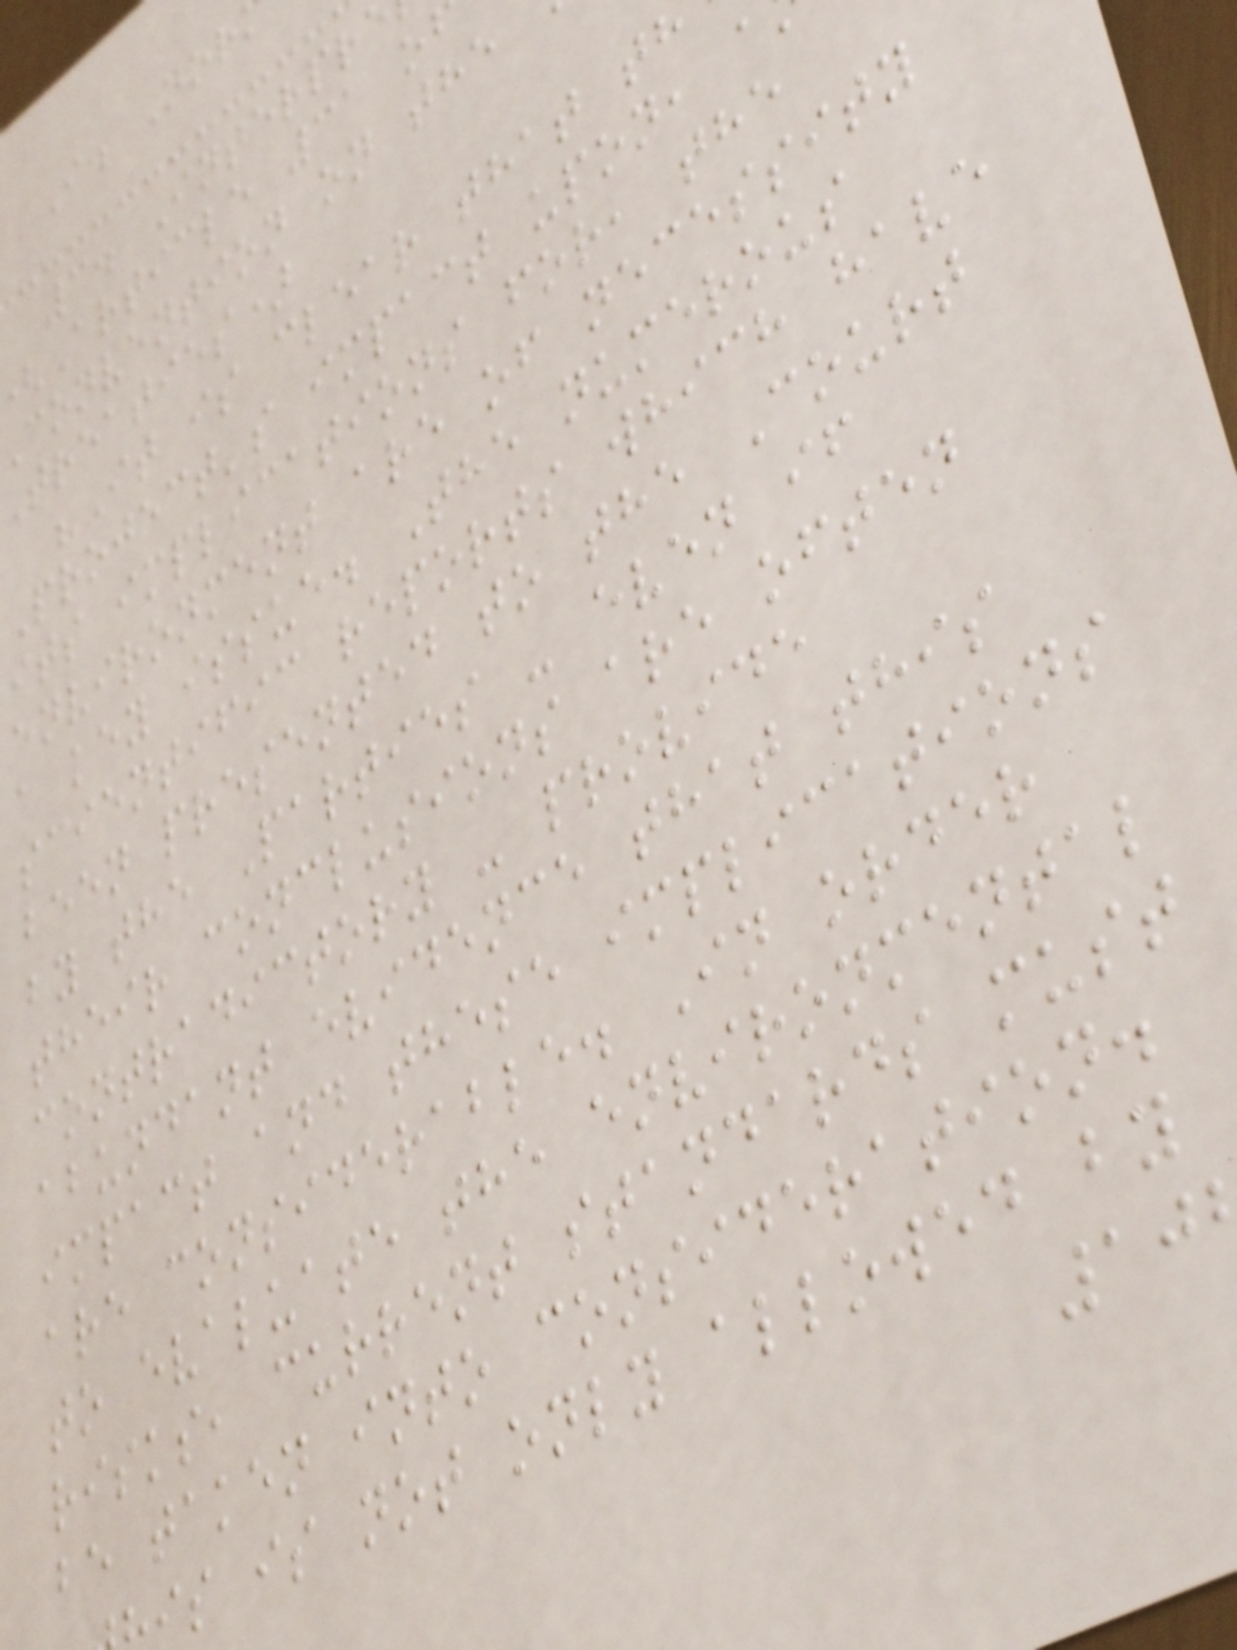I. Nor
3. Interpr
Article 31 o
convention on the
Treaties)
"It is clear that th
Project's impact upon, a
its implications for, the
environment are of necessity
a key issue. The numerous
scientific reports which have
been presented to the Court
by the Parties - even if
their conclusions are often
contradictory - provide
abundant evidence that this
impact and these implications
are considerable. In order
to evaluate the environmental
risks, current standards must
be taken into consideration.
is is not only allowed by
